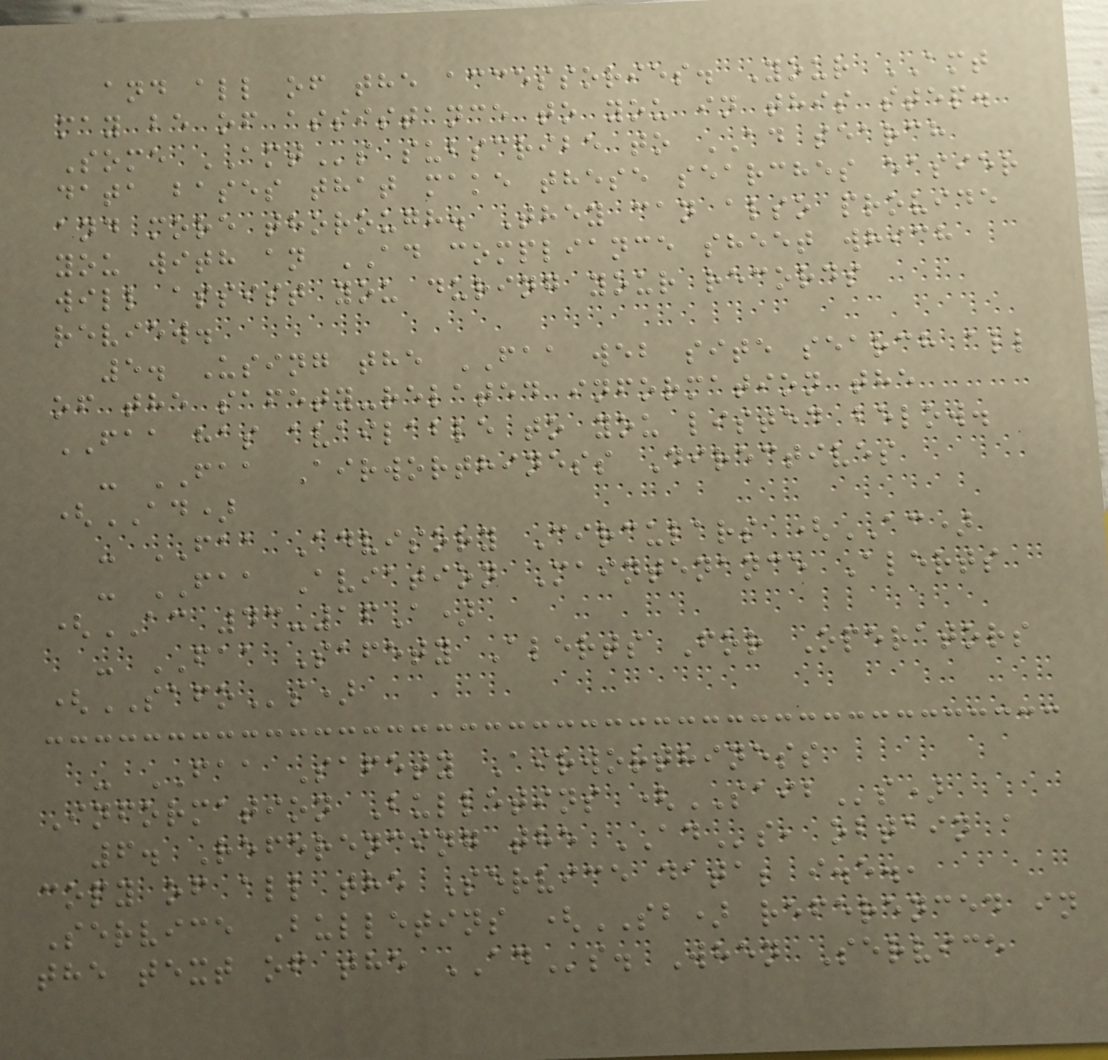and all of the accessories. Your AMT
may be of assistance to you in this step.
Some AMTs subscribe to AD search
data bases that make these searches easier
and more thorough. They can also provide
you with an AD compliance sheet which
will assist you during your records
review.
5. Using the FAA web site search all
of the safety-related information the
FAA has available to you listed below.
- FAA Airworthiness Directives
(AD)
- FAA Advisory Circulars (AC)
- FAA Aviation Maintenance Alerts
(AC 43-16A)
- FAA Safety Alerts For Operators
(SAFOs)
- FAA Safety Airworthiness
Information Bulletins (SAIBs)
6. Referencing the ADs, obtain a
copy of all the Service data; i.e.,
Service Bulletins (SB) referenced in
the text of the ADs. When Service
